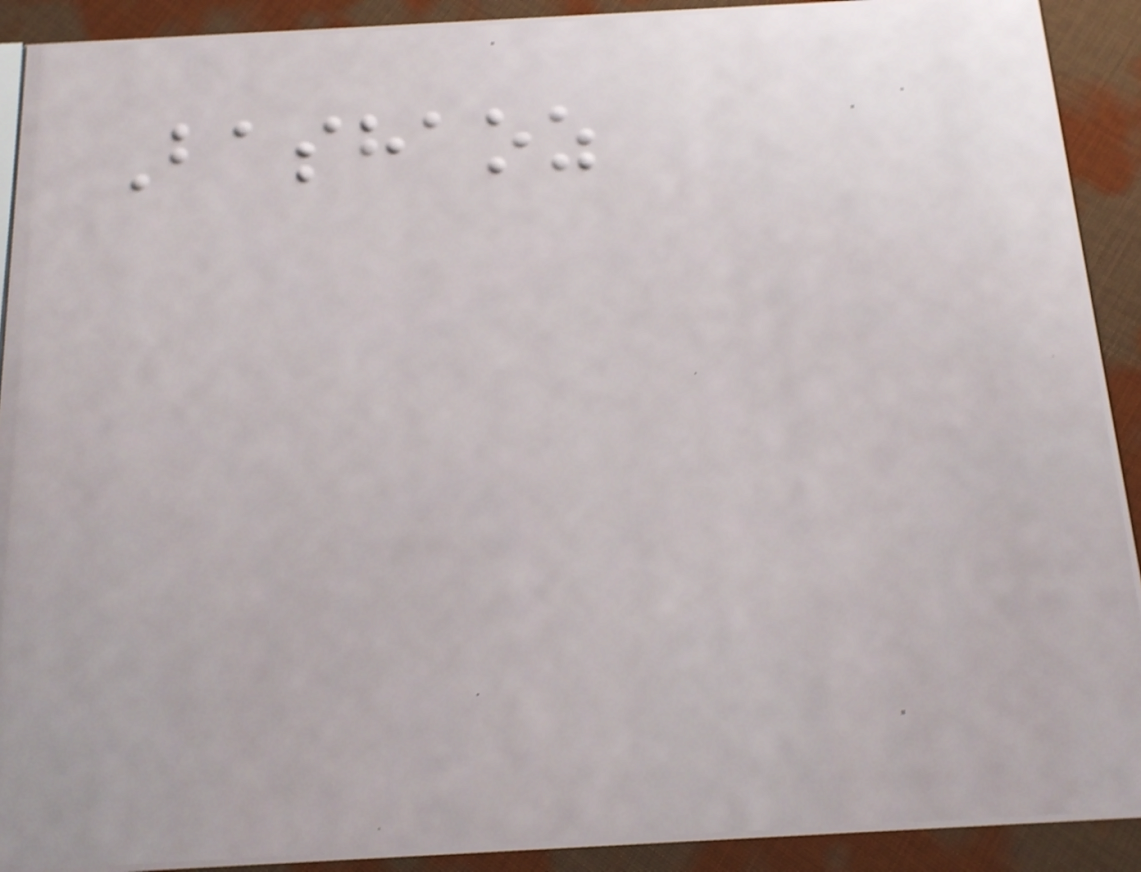Bashaoz
